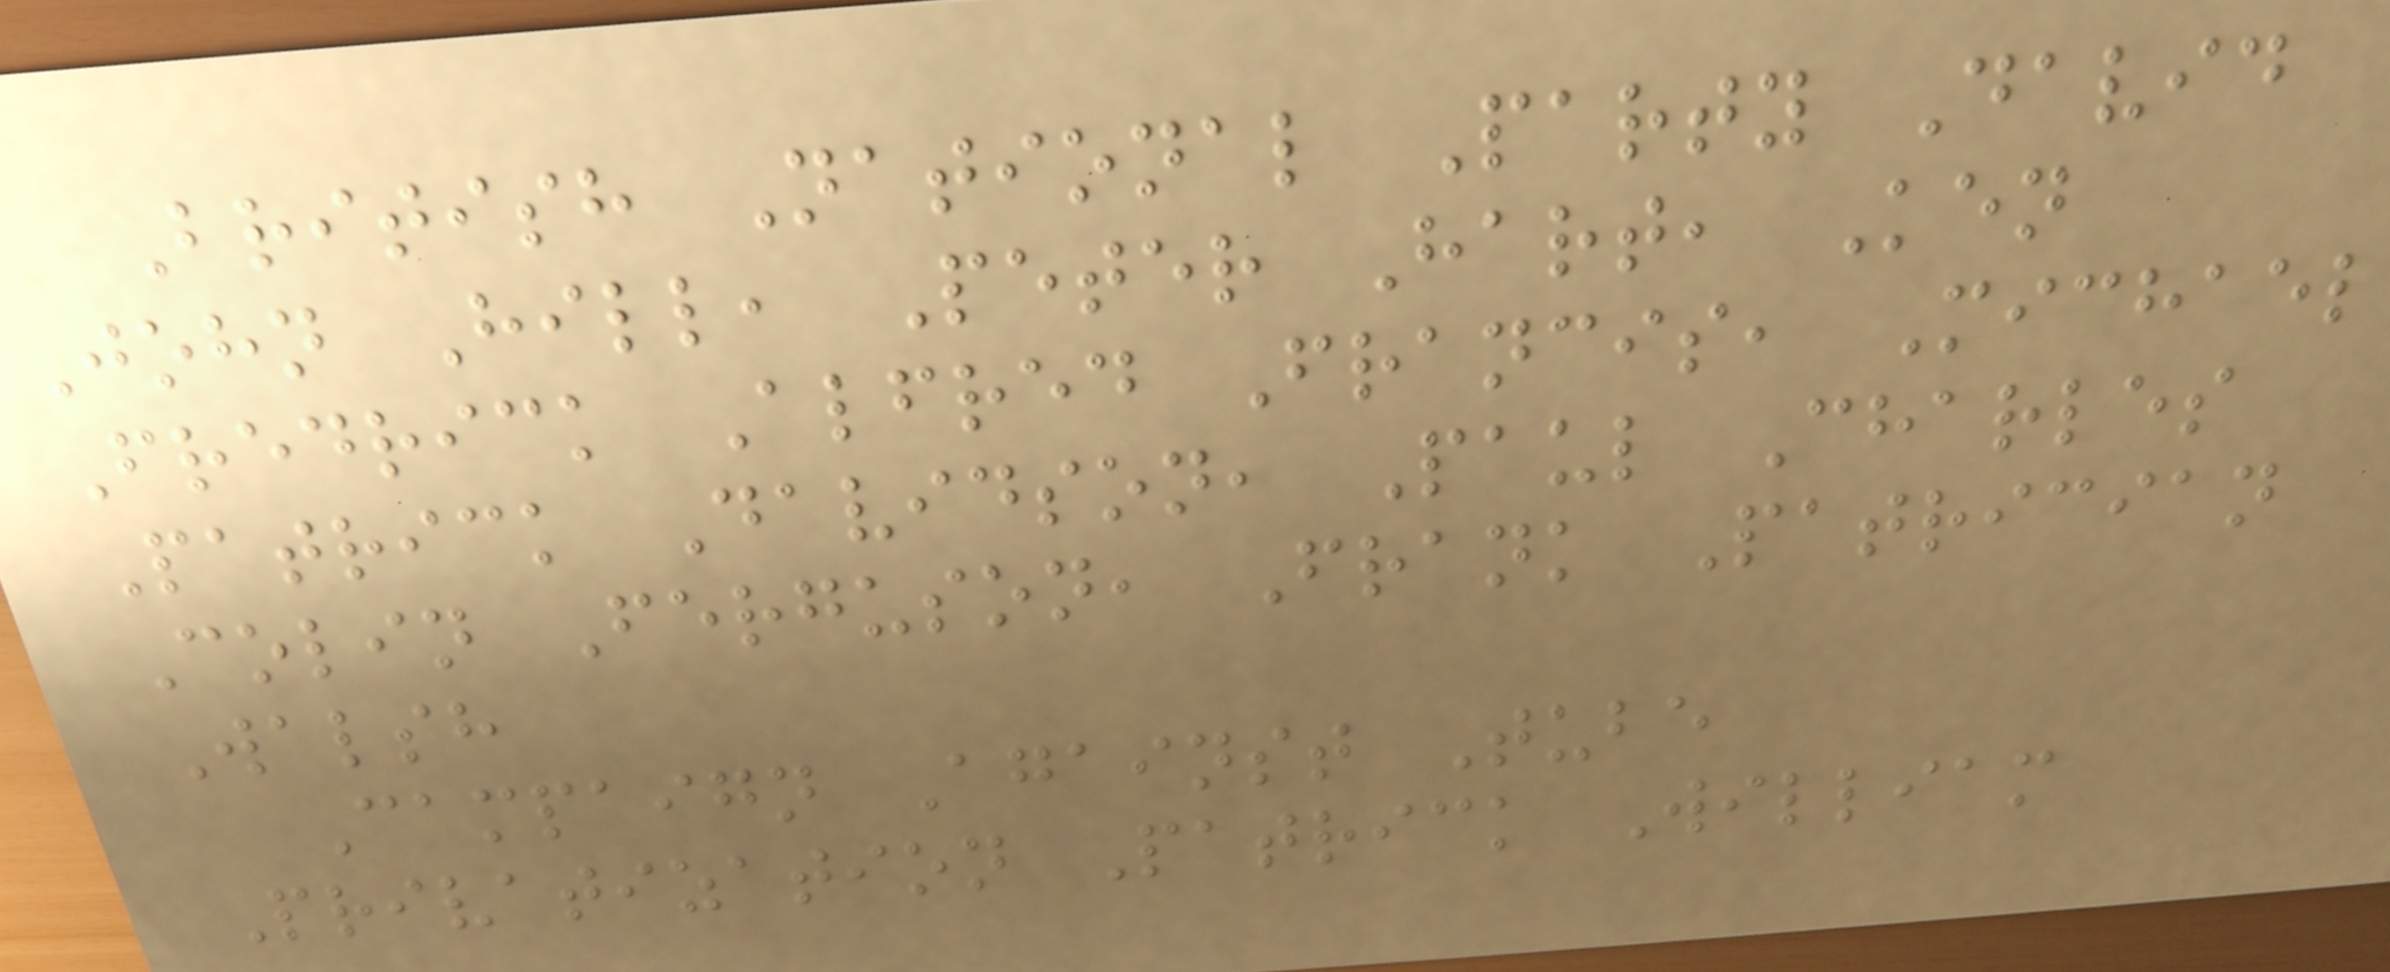British National Party David
John Hill, Peter Hart, Ken
Fredrick Alfred Francis, Michael
Patrick Davidson, Paul Charles
Colin Ferguson, Frank Patrician
Walsh
Campaign Against Tube
Privatization Patrick William
